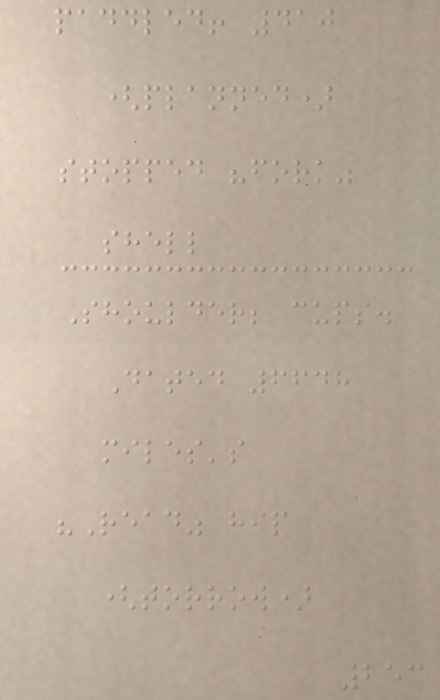paddled! 410
(planned)
stopped "fork"
shell
Shoulder; cups.
Dated 6648
miles's
"Read" hip
(torrow)
253
